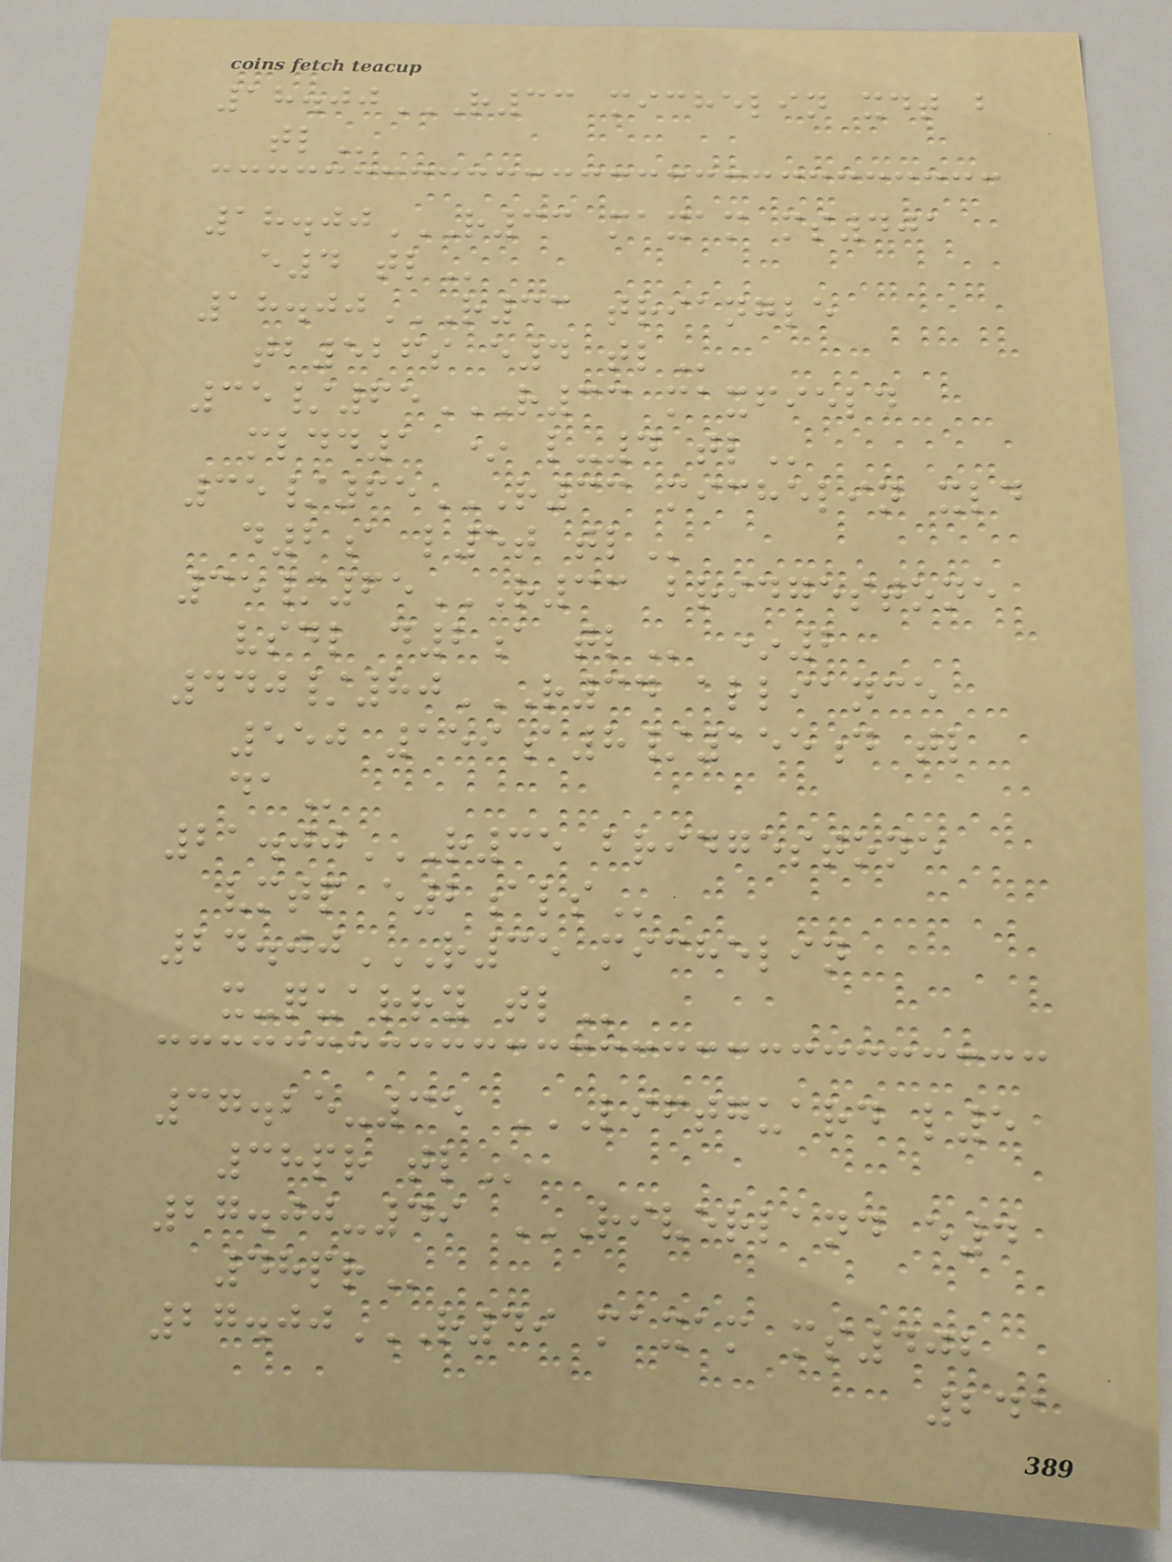18.00R33 MICHELIN XDT B
TL
18.00R33 MAXAM MS401
E4 TL
18.00R33 TRIANGLE
TB526S E4 TL
35/65R33 MAXFIELD
MLDD1 * L-4 TL
35/65R33 MICHELIN XLD
D2A L5T TL
35/65R33 BRIDGESTONE
VSDL D2A TL *2
440/80R34 ALLIANCE
550 159A8/155D TL
DA
21.00R35 BRIDGESTONE
VMTP E2ALS
24.00R35 MICHELIN
X-QUARRY TL
37.25-35 LIFTGUARD L5
38PR TL
27.00-49 RIVERLAND E4
48PR
27.00R49 MAXAM MS402
241
